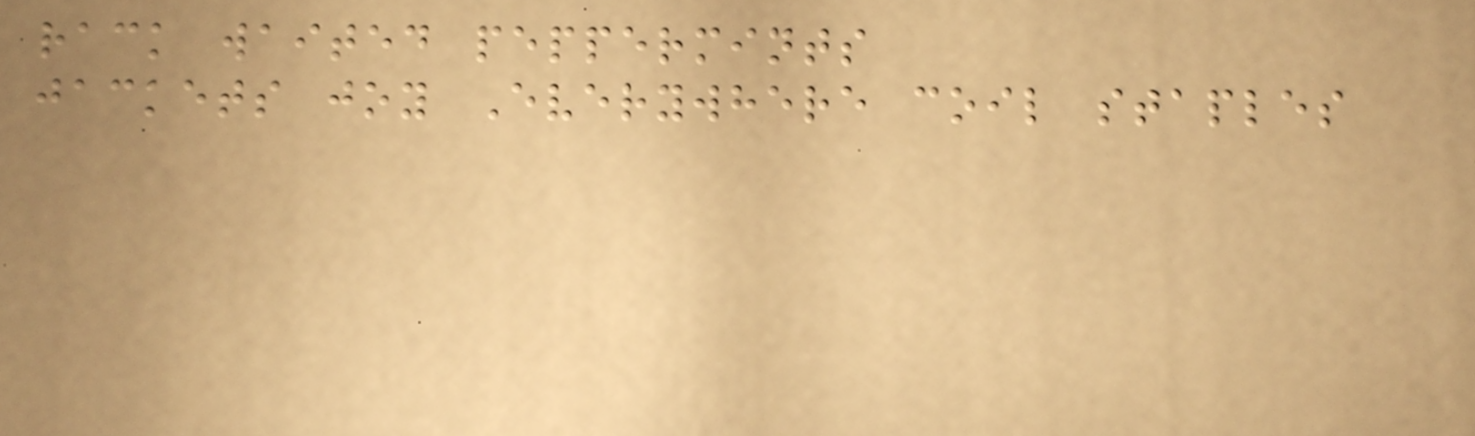rack waited peppermints
jackets joy Everywhere coil staples
